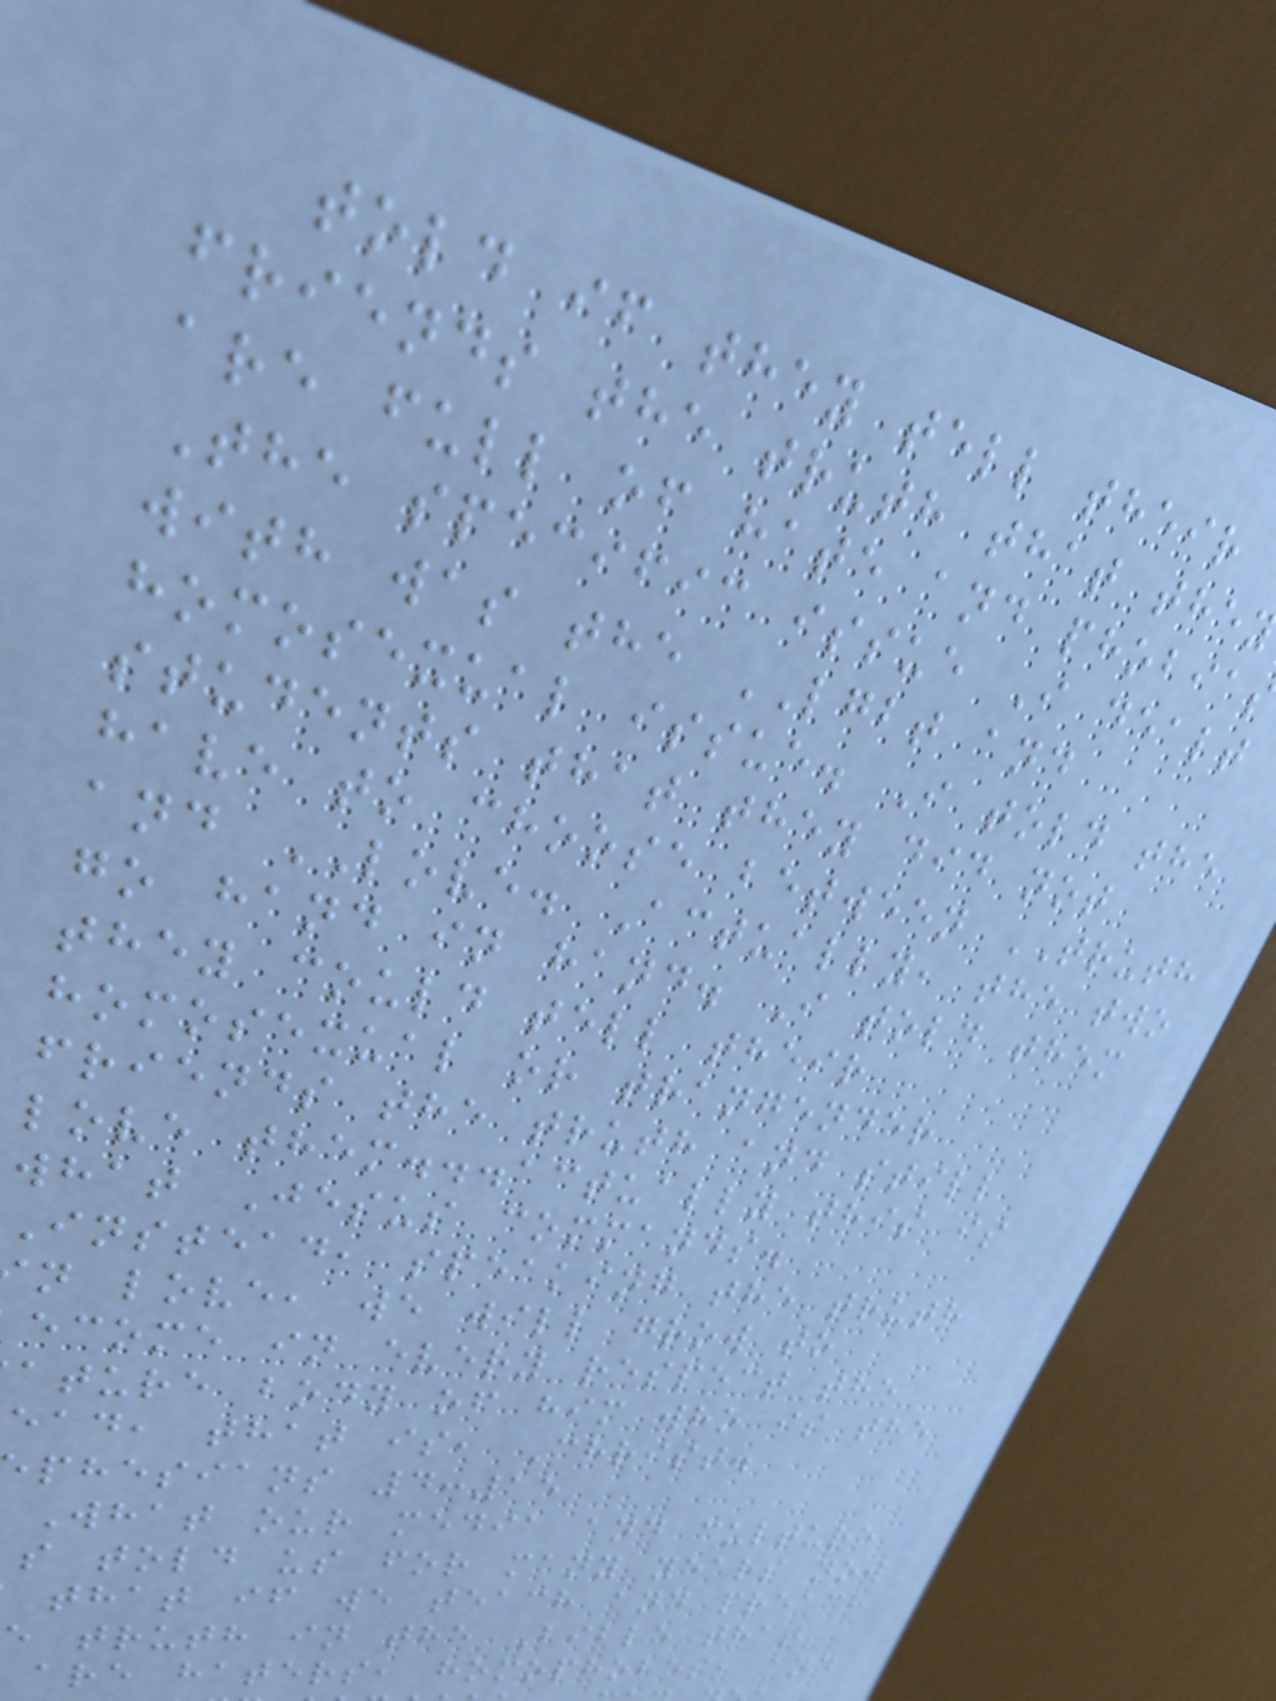told if they tell their
friends the truth that the
are full of hate and phobia
The specific issue I dealt
with was the LGBT and
homosexual issue. I told the
students that they did not
have to choose between TRUTH
and LOVE. Actually, the two
go hand in hand. I told them
they could tell their
homosexual or trangender
friends the truth and still
love them...actually this is
what Jesus commands.
Instead, speaking the truth
n love, we will grow to
ecome in every respect the
ature body of him who is the
ead, that is, Christ.
phesians 4:15
What our media and culture
s told us for many years now
that if we teach and preach
e truth in the Bible that
are haters, homophobes, and
